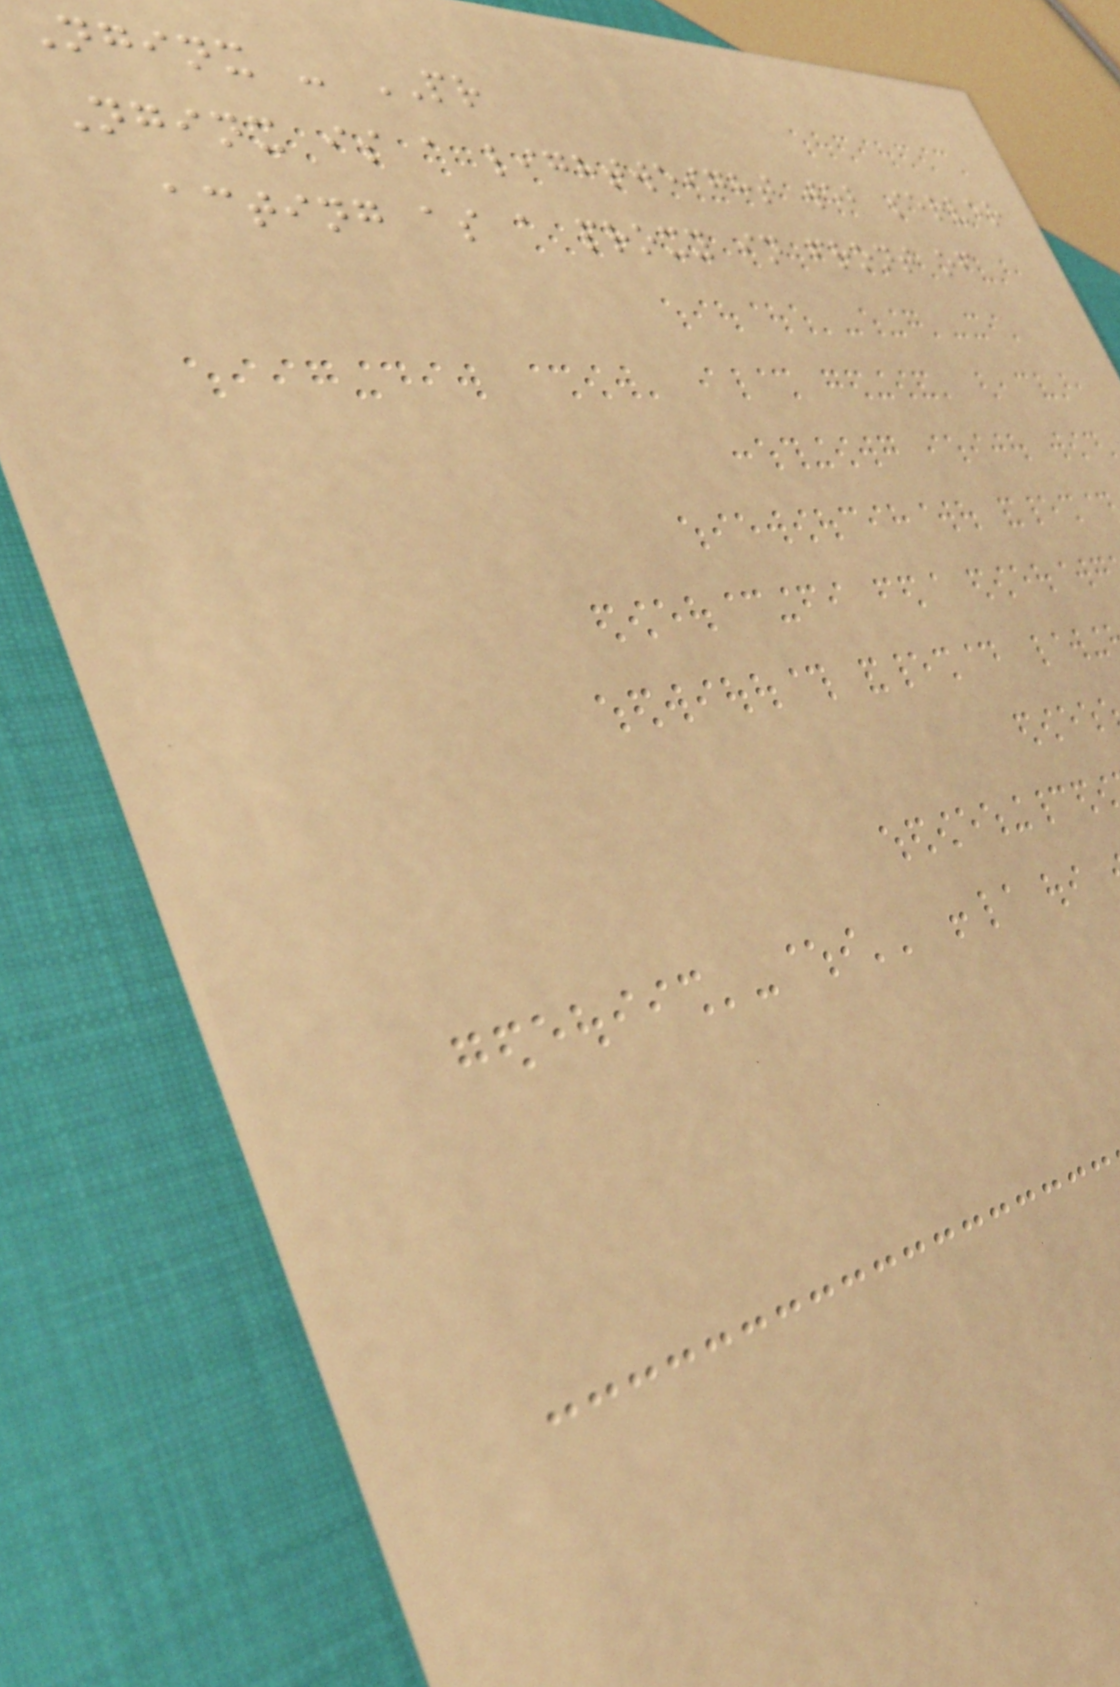Nginx - PR
Nginx is a lightweight web server
acting as a proxy in front of
